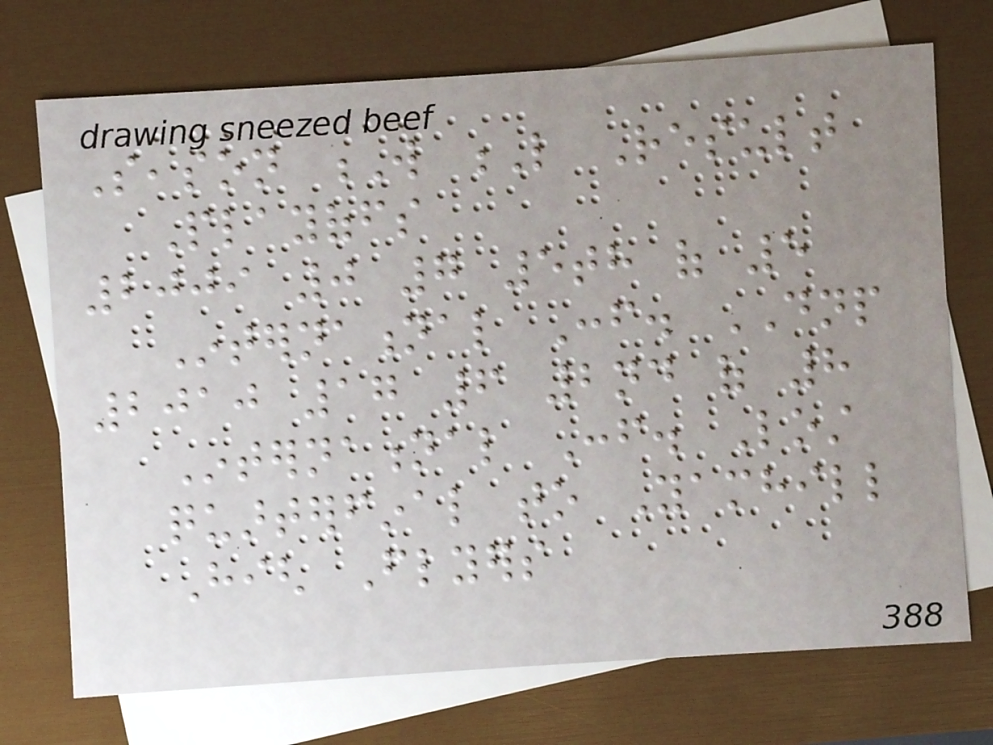Season W L Result
Playoffs
2009 0 7 5th of 5
International Conf. DNP
2010 17 6 2nd of 8
International Conf. Lost
quarterfinal to Yamhill
High Flyers
